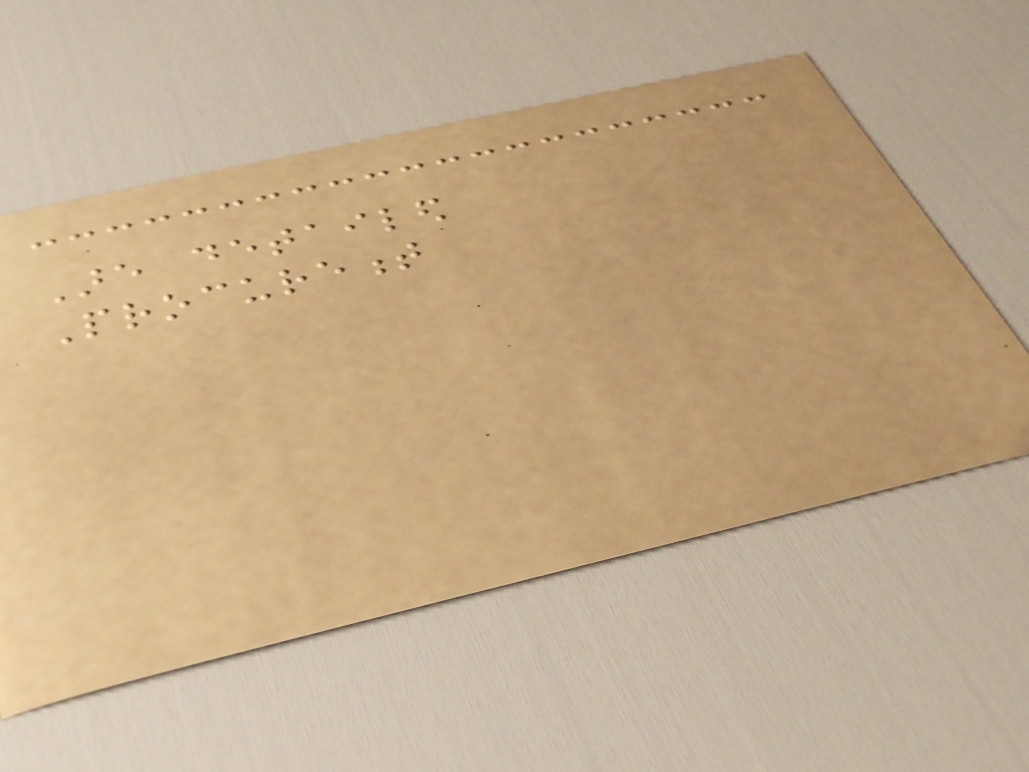Are detailed
Procurement
